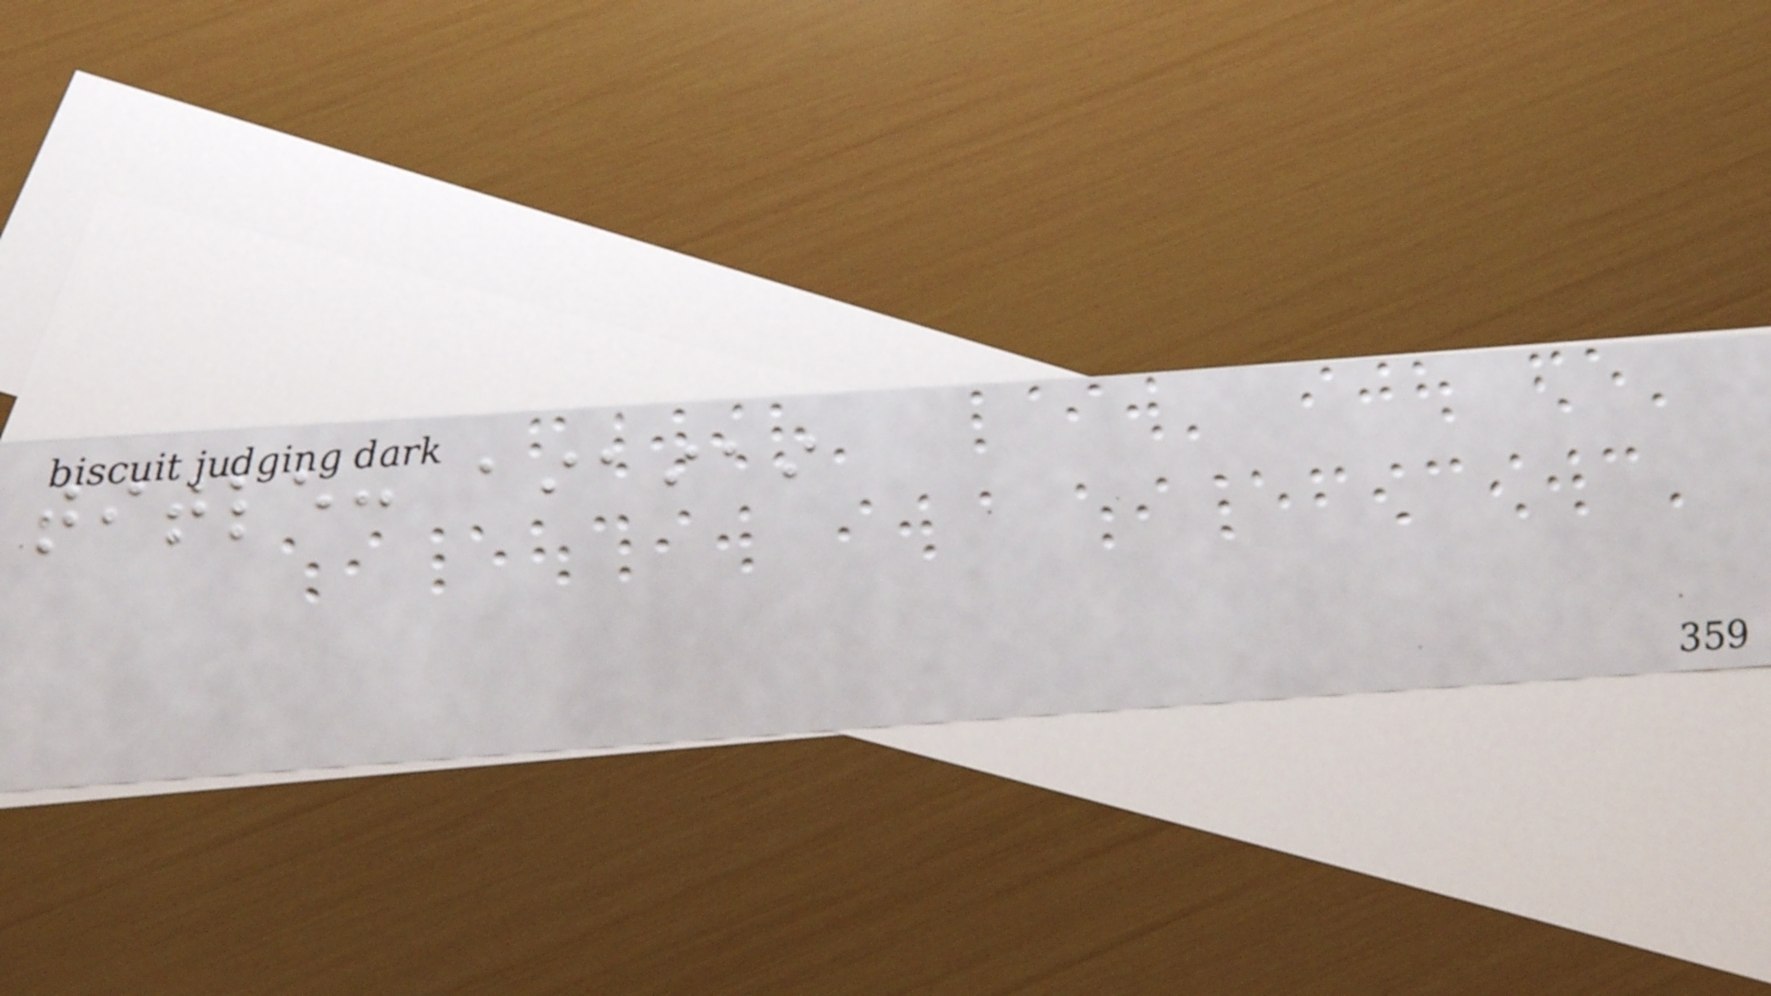title: aiaiai
